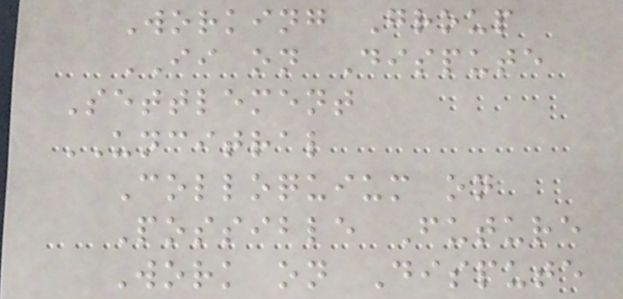Working Group
II on Dispute
Settlement
UNCITRAL
Colloquium on
Possible Future
Work on Dispute
